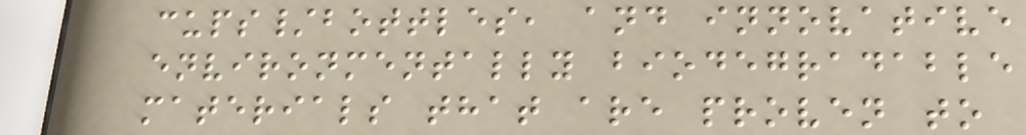cups/bottles, and innovative
environmentally biodegradable
materials that are proven to
